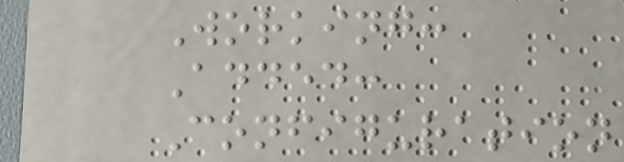Working:
Added:
Configuration
